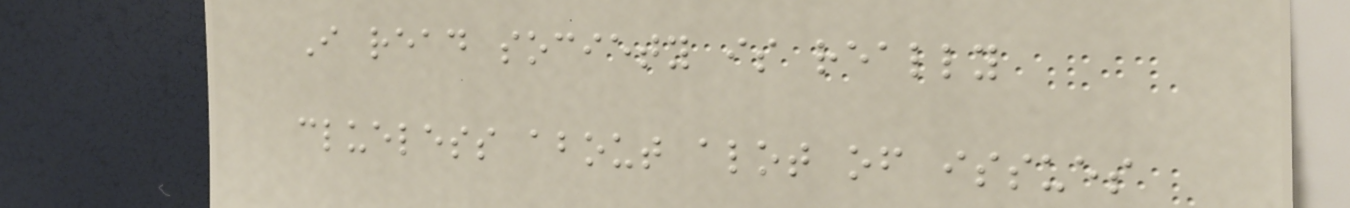I read society is really
clueless about alot of issues
